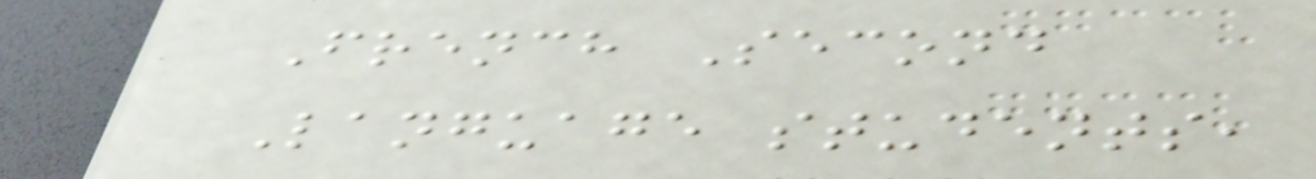French Second
Language students,
